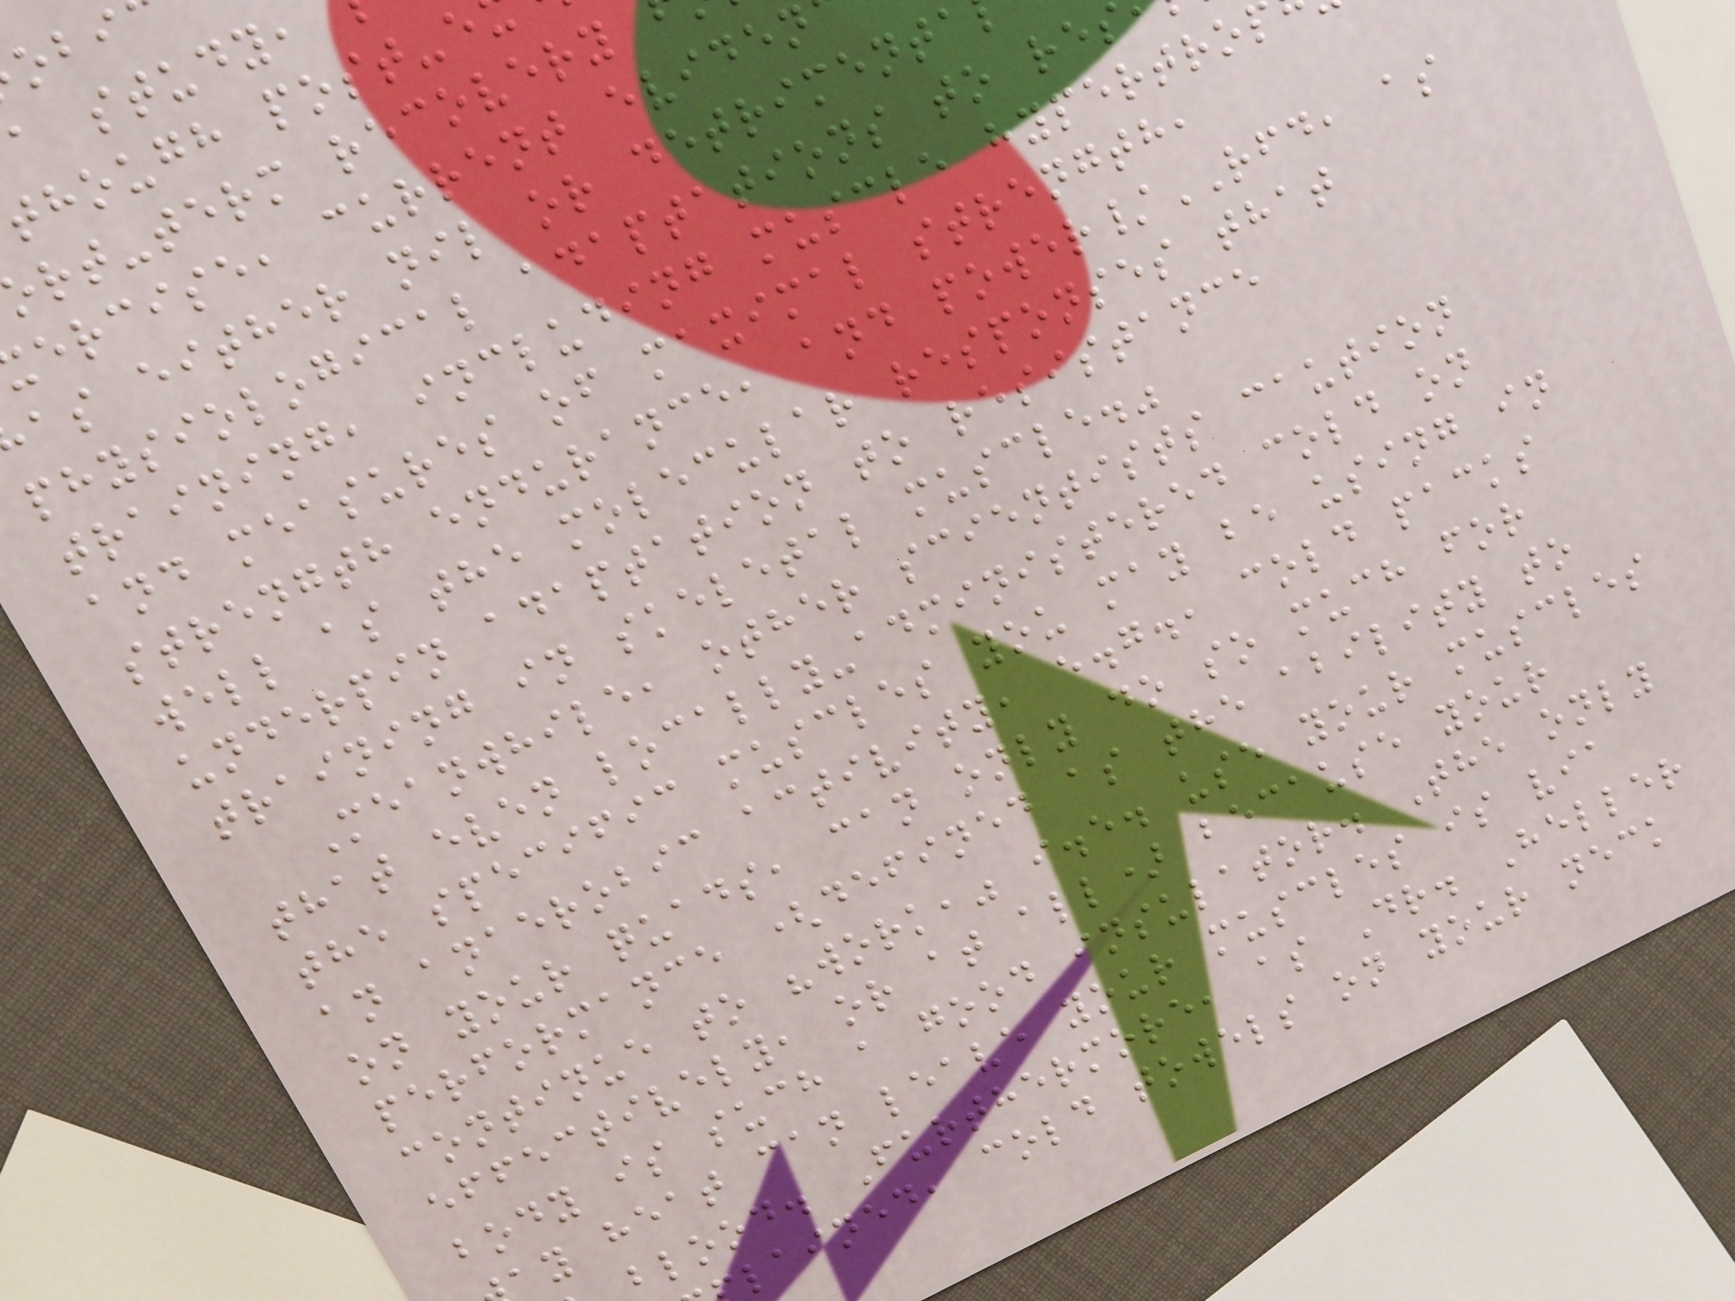though post-e
rt-term recovery
ercise, current eviden
as either nil or detrimenta
physiological adaptations to res
training, including muscle hypertro
and measures of maximal strength,
strength endurance, and power/RFD, as
well as the molecular responses that
underpin adaptation to resistance
training in skeletal muscle."
Meanwhile, other scientists caution
that even locally-administered cold on
the specific muscles you may be using in
an anaerobic activity, e.g., cold packs
on your quads, can only do so much for
performance (defined as the ability to
continue to "work," i.e. use your muscles
effectively, or at all) because your
body is such a good insulator. The only
ay heat can leave your muscles is via
blood. Furthermore, as Dr. Heller
lained, cold towels on your neck
